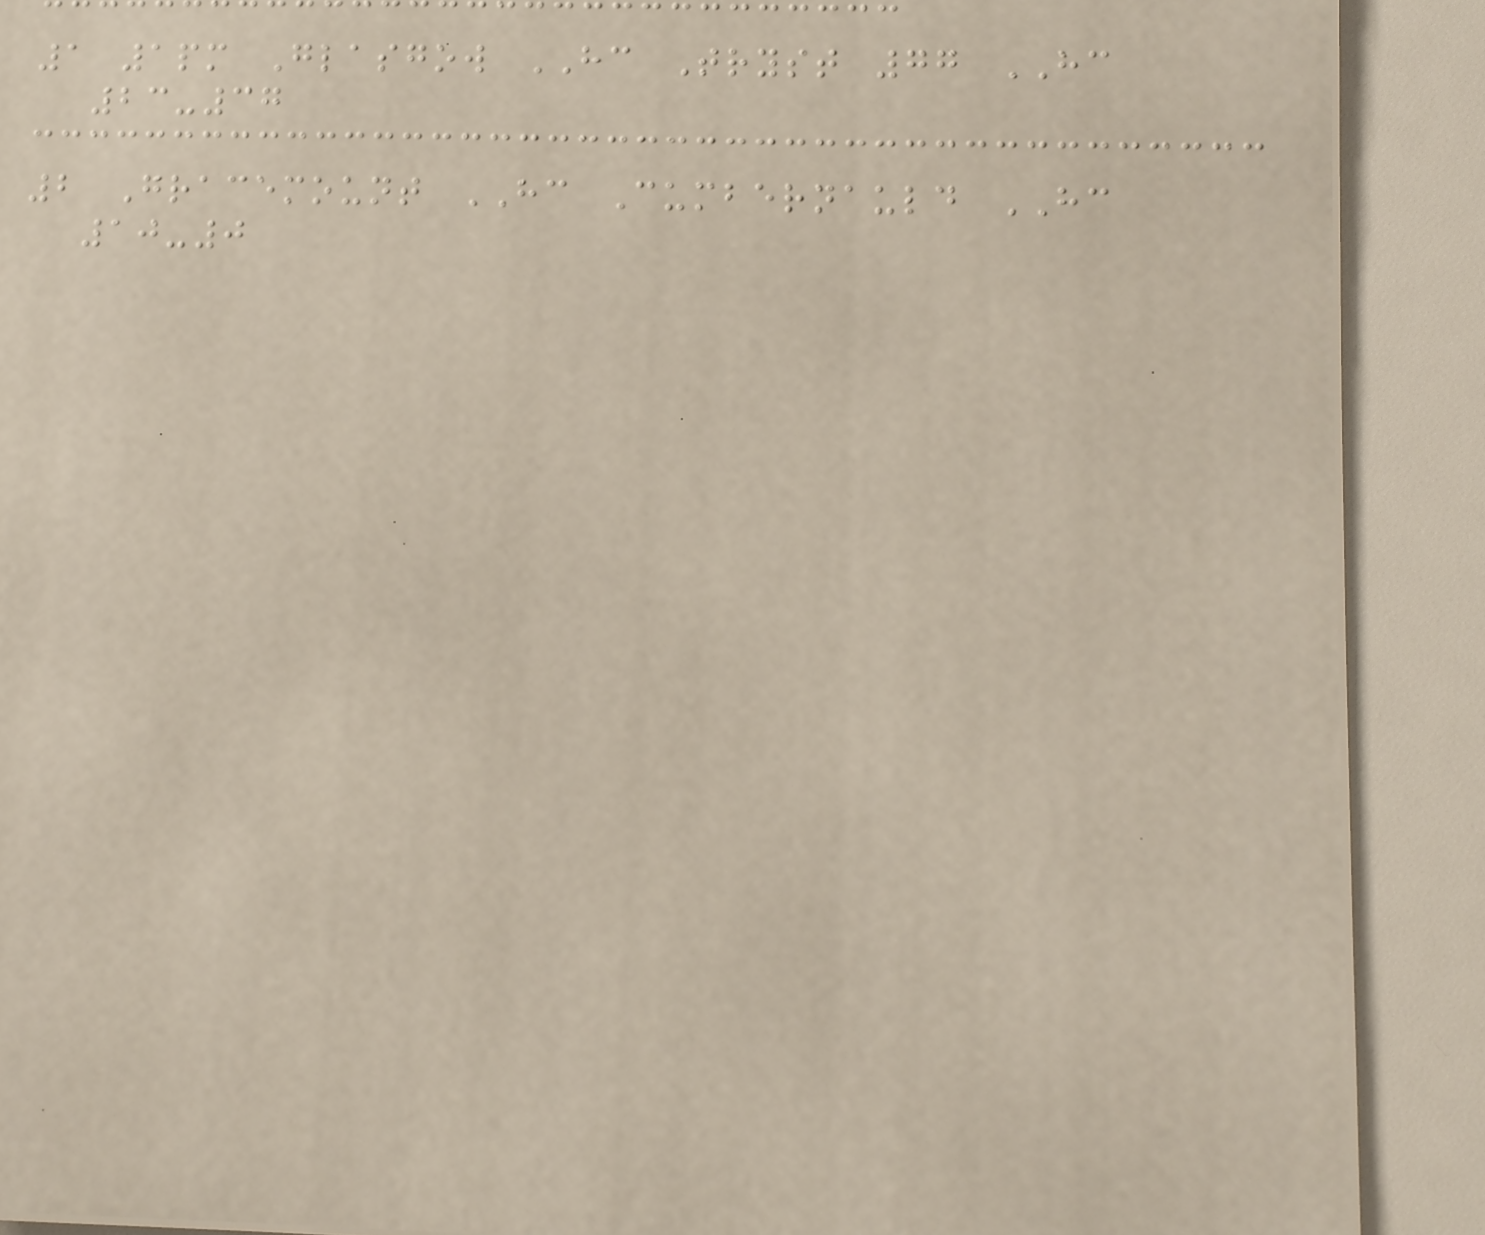1 1pm Glasgow HC Tryst 77 HC
23-37
2 Gracemount HC Cumbernauld HC
10-0
